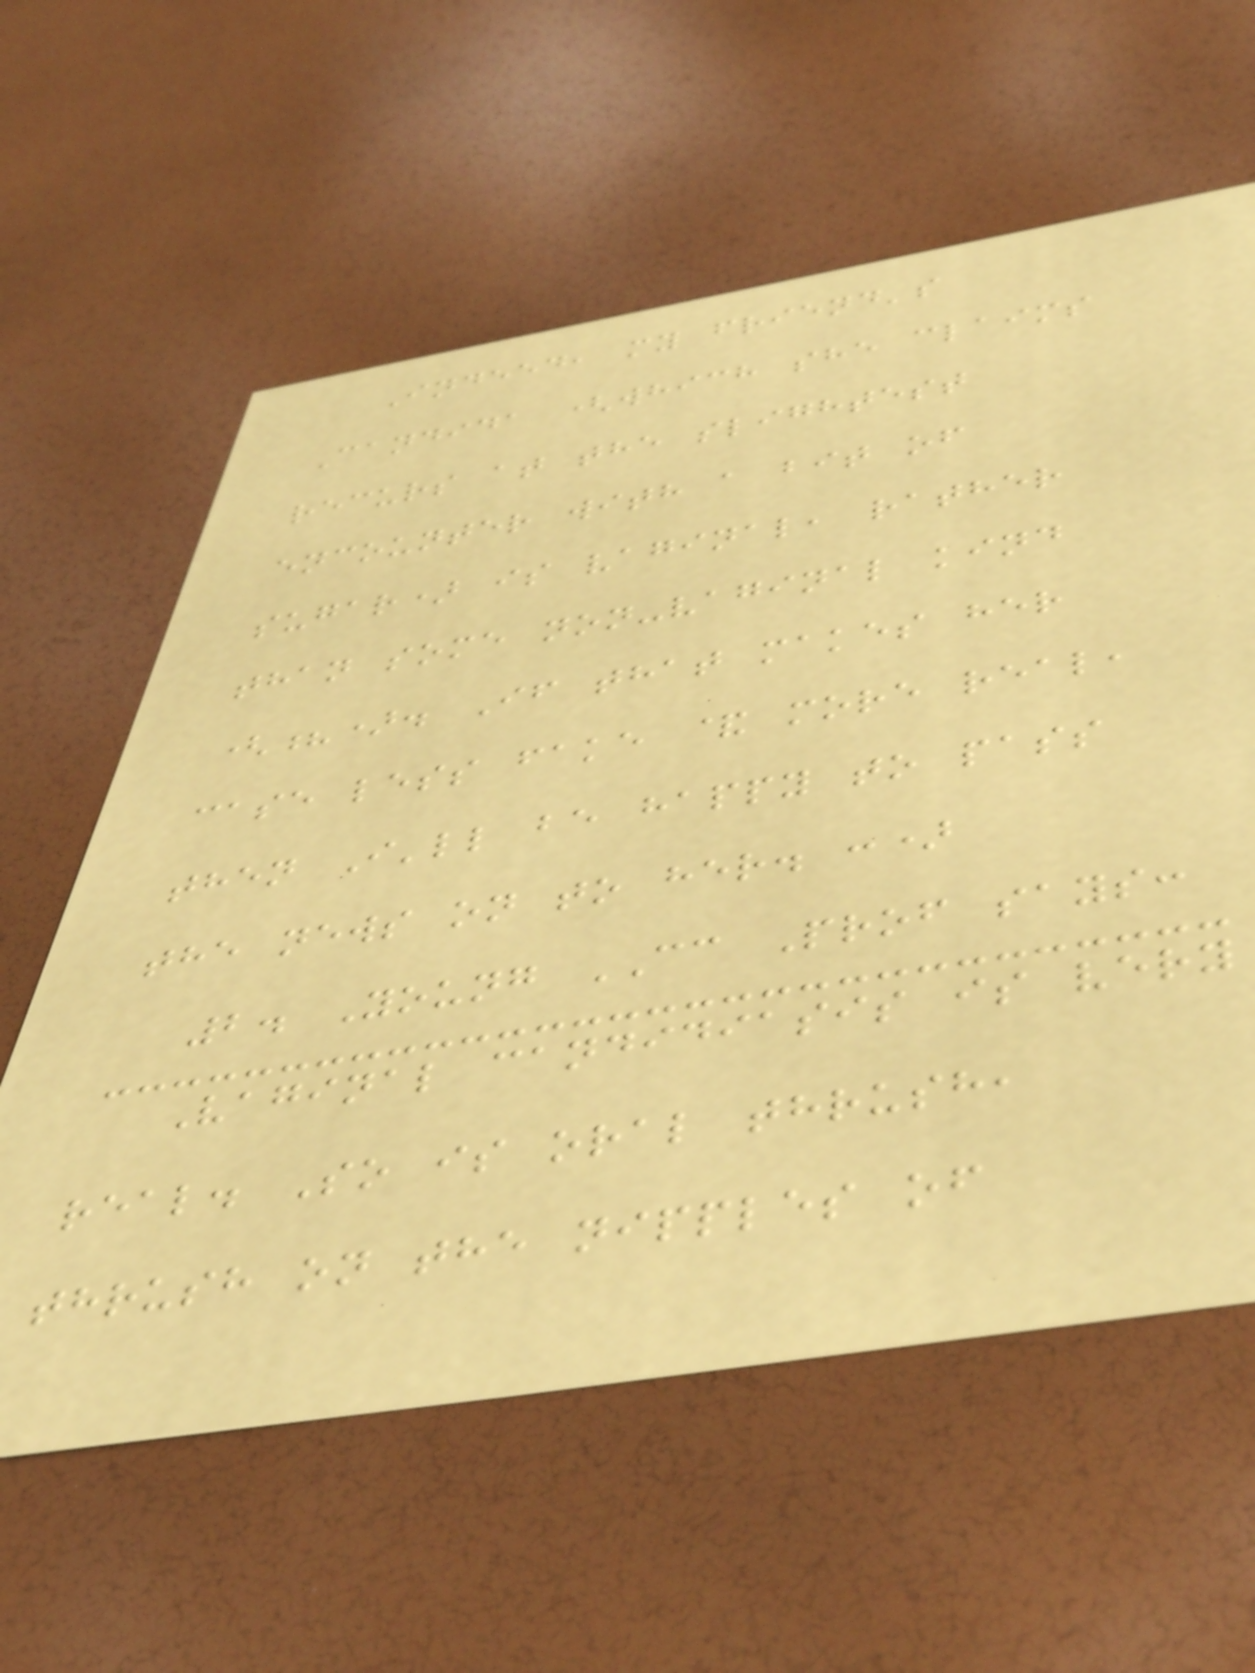Indeed, my friend's
Candida (which she claims
recurs at the slightest
encounter with a bit of
sugar) is vaginal, rather
than some non-vaginal kind
(?). If that makes her
case less fake & more real,
then I'll be happy to pass
the news on to her. :)
2. Young CC Prof says:
Vaginal candidiasis is very
real. So is oral thrush,
thrush on the nipples of
